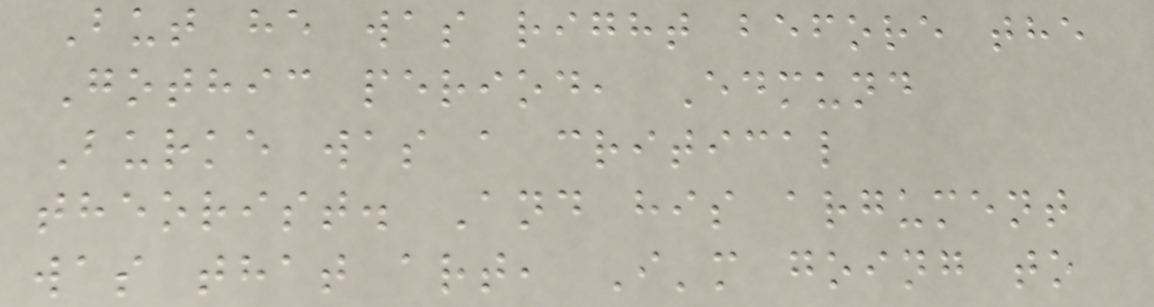But he was right before the
Gothic period, Edmund
Burke was a critical
theorist. And his argument
was that art, I'm going to
